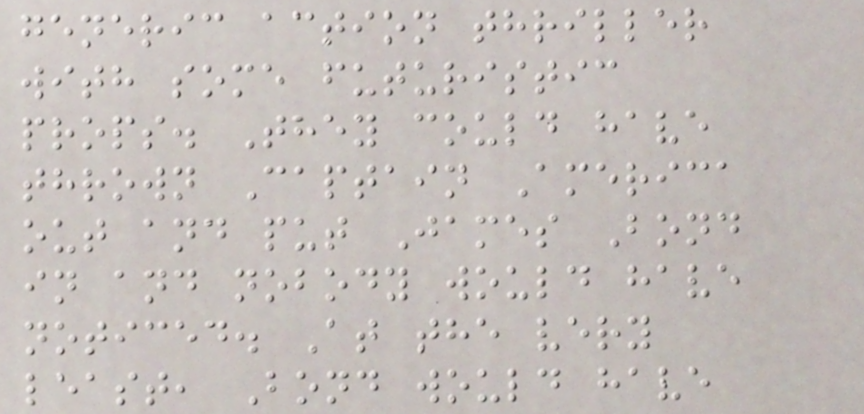generic action thriller
with some futuristic
props. They could have
thrown Captain America
out and put James Bond
in and nobody would have
noticed. At the very
least, Bond would have
